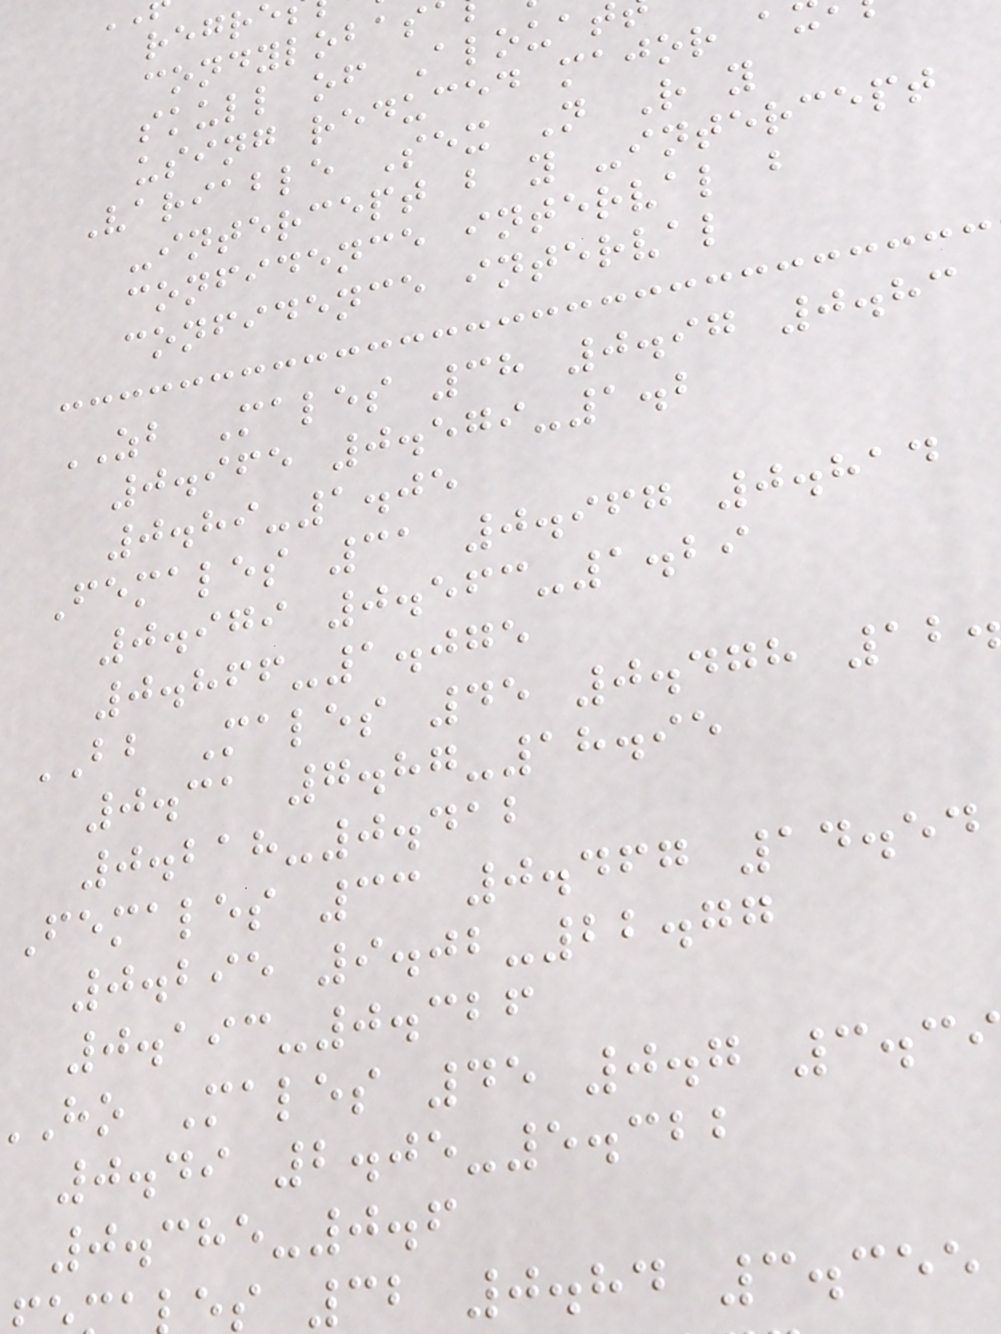condylobas
skull of Alouat
using reduced major a
Variable Sex N R y
-intercept b y -intercept
confidence interval b
confidence interval
ZB Males 38 0.97 0.83
0.965 0.579-1.2
0.89-1.05
Females 31 0.967 0.814
0.979 0.563-1.29
0.866-1.075
BB Males 45 0.478 12
0.31 7.87-18.95
0.218-0.412
Females 33 0.467 14.54
0.295 9.02-22.77
0.193-0.326
ho Males 45 0.7 3.3
0.49 2.05-5.322
0.385-0.6
s 32 0.84 3.355
